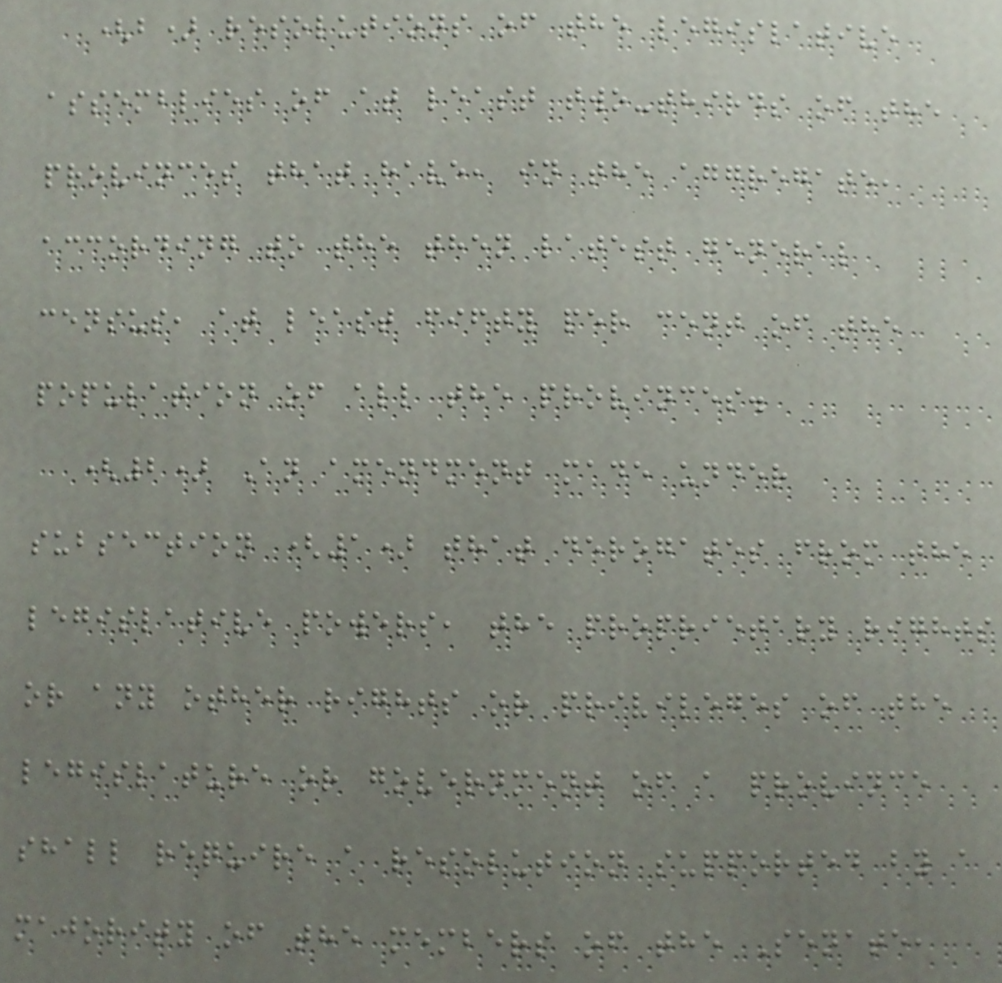(b) resolutions of the legislative
assemblies of at least two-thirds of the
provinces that have, in the aggregate,
according to the then latest general
census, at least fifty per cent of the
population of all the provinces.
(2) An amendment made under
subsection (1) that derogates from the
legislative powers, the proprietary rights
or any other rights or privileges of the
legislature or government of a province
shall require a resolution supported by a
majority of the members of the Senate,
